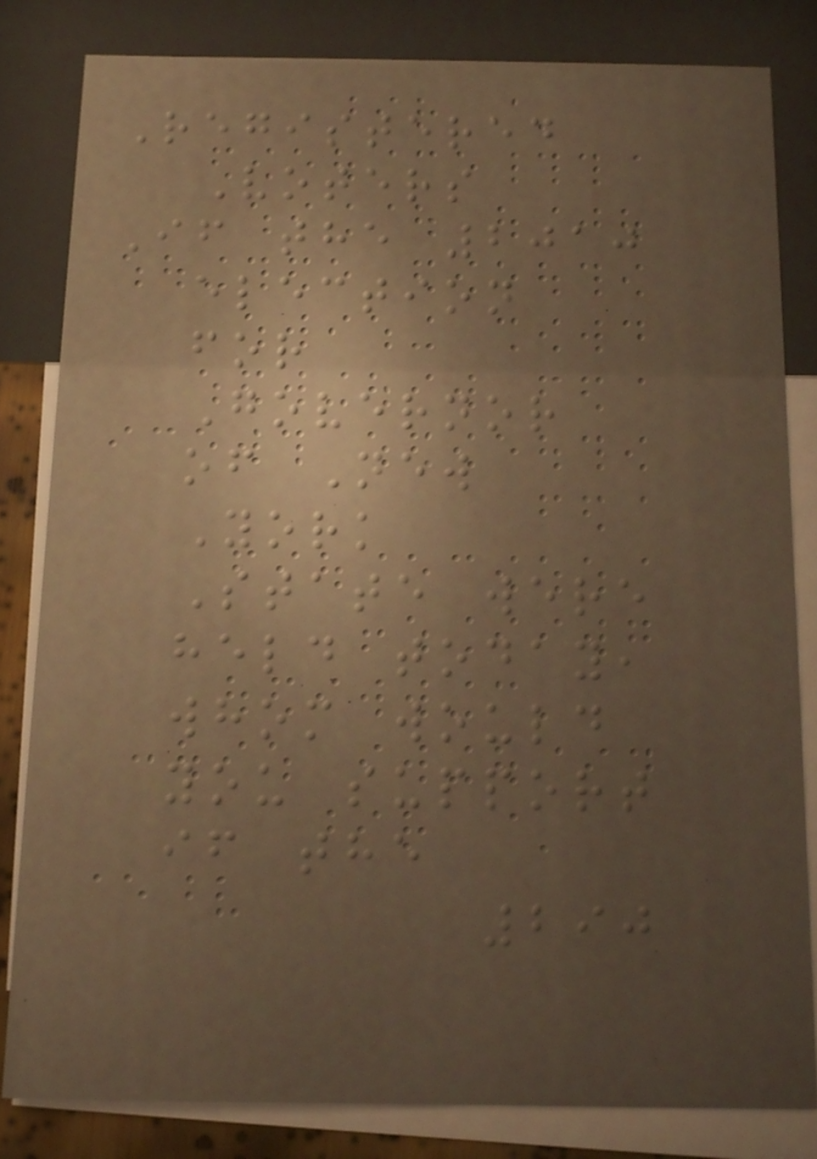Registered
Voters
If the 2010
election
for
Governor
of New
York
State were
held today,
whom would
you support
if the
290
